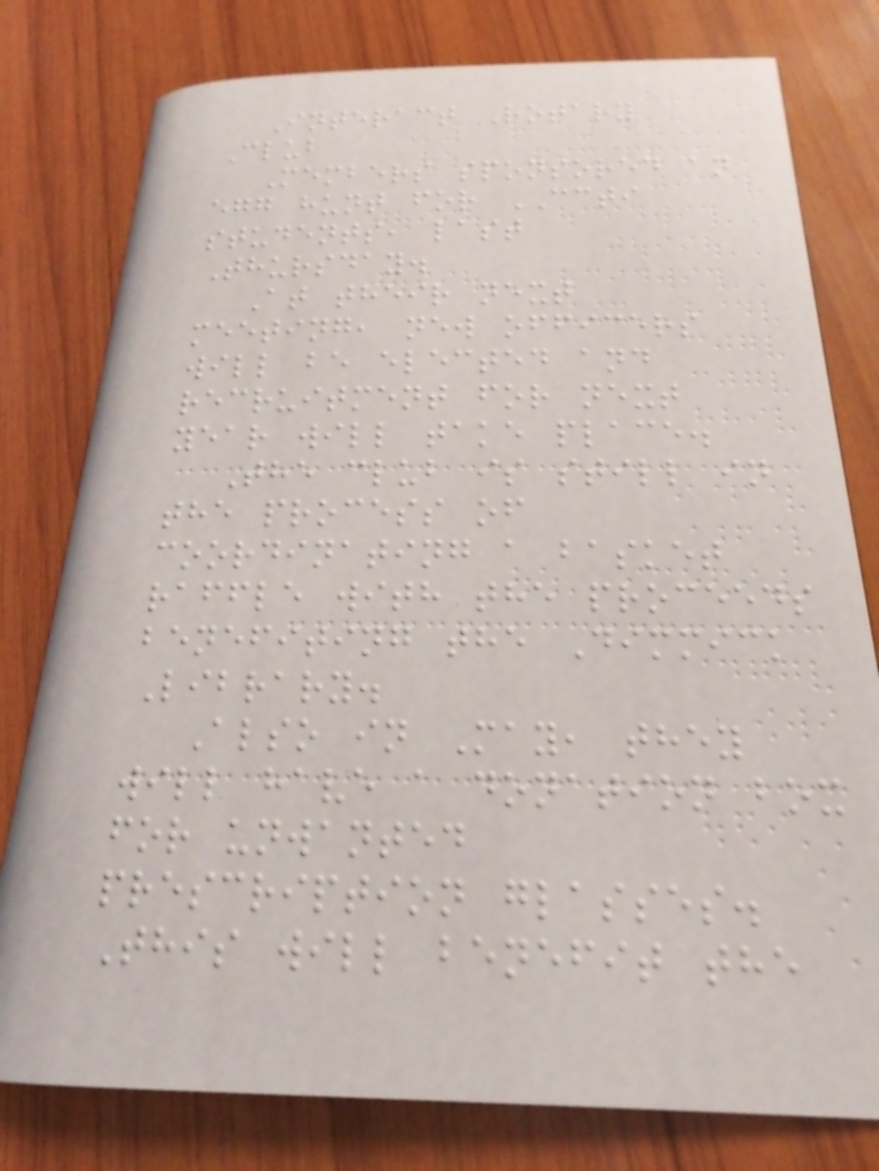Interact Rotary
Club
Members sponsored an
egg hunt for CCTI
students, last
Thursday.
At their next
meeting, new officers
will be elected and
recruitment for next
year will take place.
The club is still in
the process of
coordinating a basket
raffle with the proceeds
benefiting the Dimmick
Library.
Also in May, they
will have a donation box
for unwanted
prescription glasses.
This will benefit the
